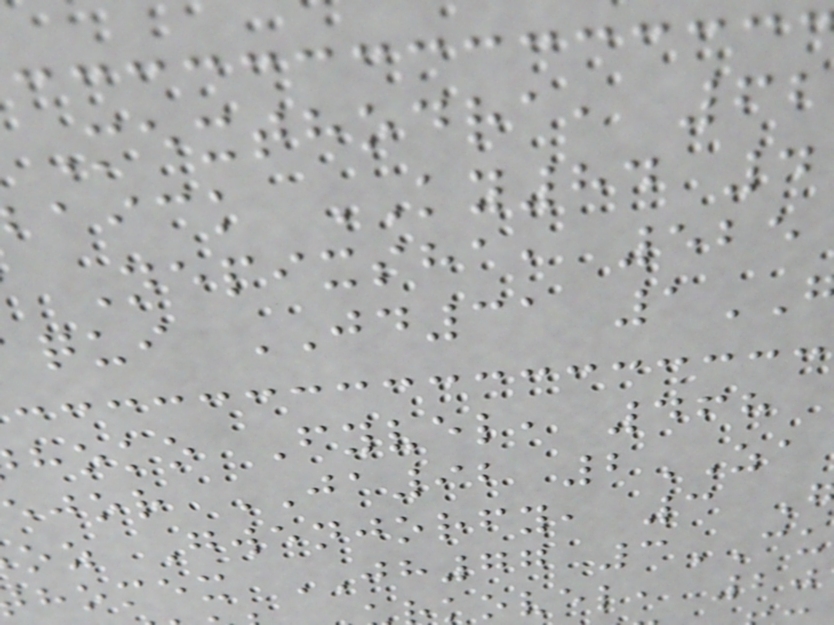Mexthodra, 62
aick KY84 4
Nepixsha, 525
qui JD31 1
hoko Fyvel, 468
ejor JA92 2ZA
oz Gwenjorfy, 3
homex JH77 3CU
